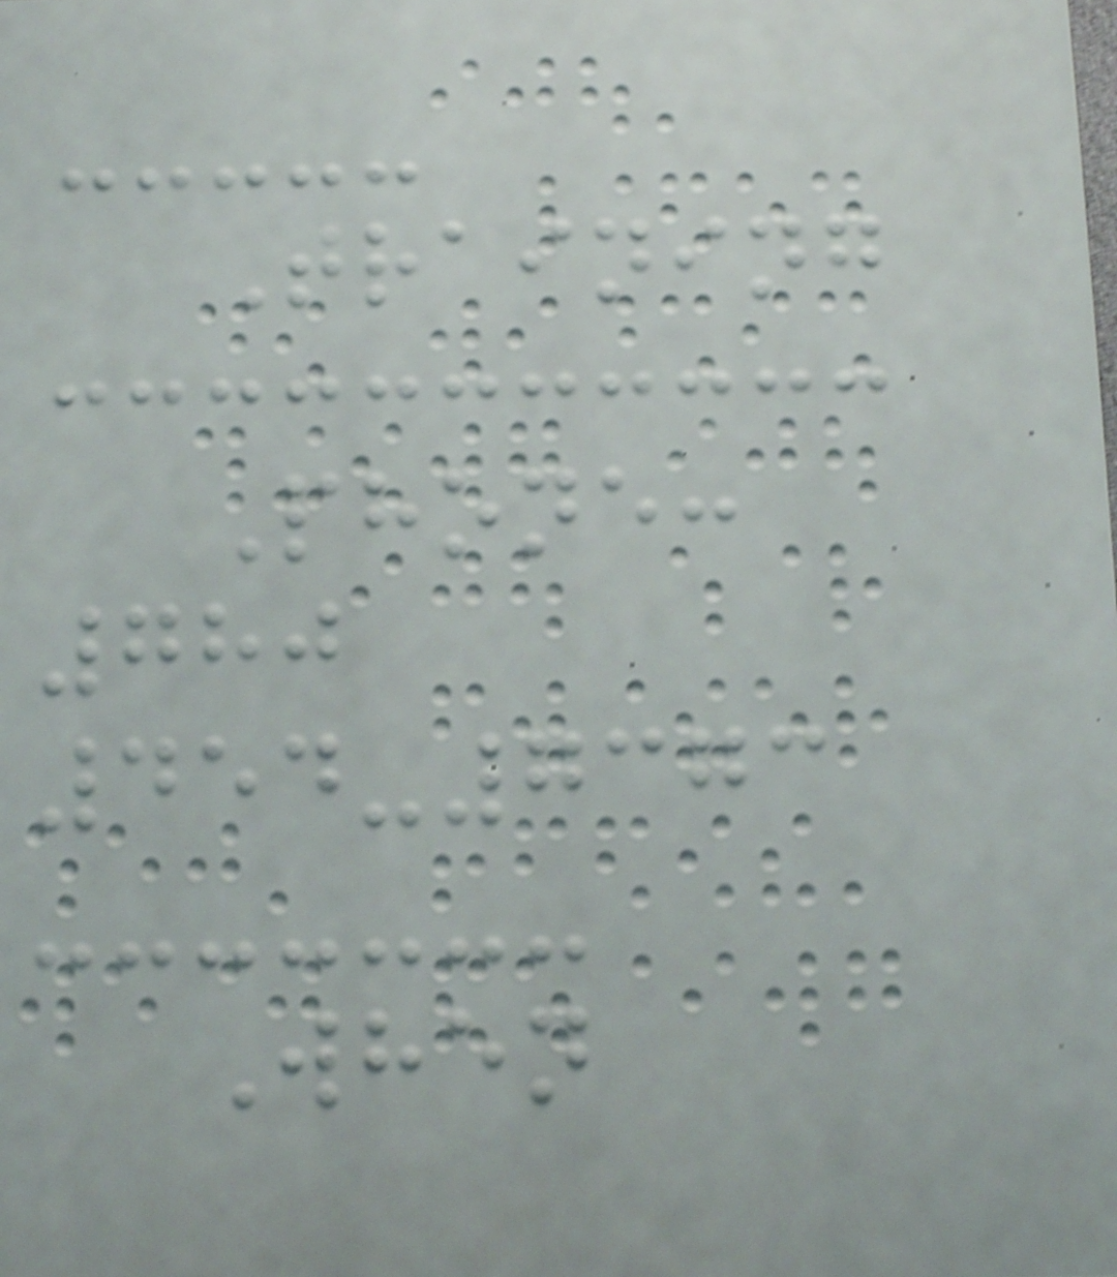Training
Phone:
780
454-7373
When
